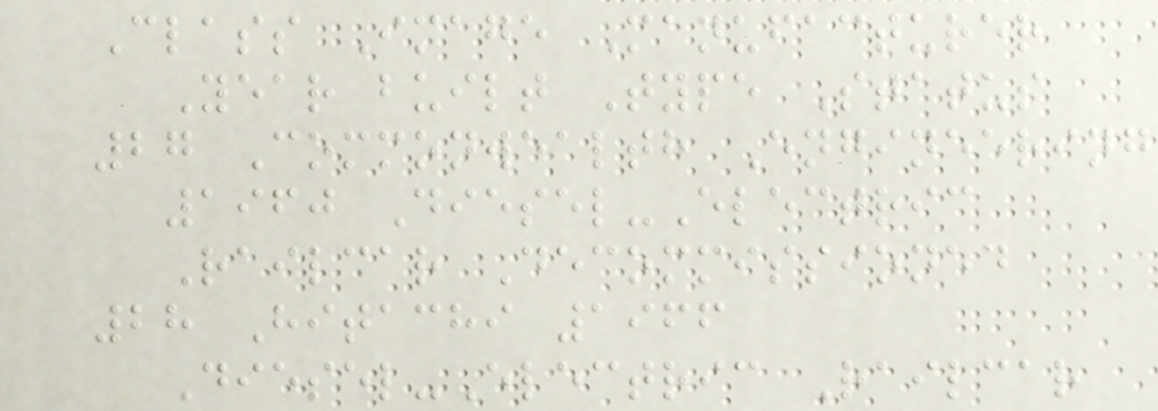Class Image Manufacturer
Year built Type Status
27 Commonwealth Engineering
1960 Diesel-Electric
Railcar Decommissioned
28 Hitachi 1966
Diesel-Electric Railcar
